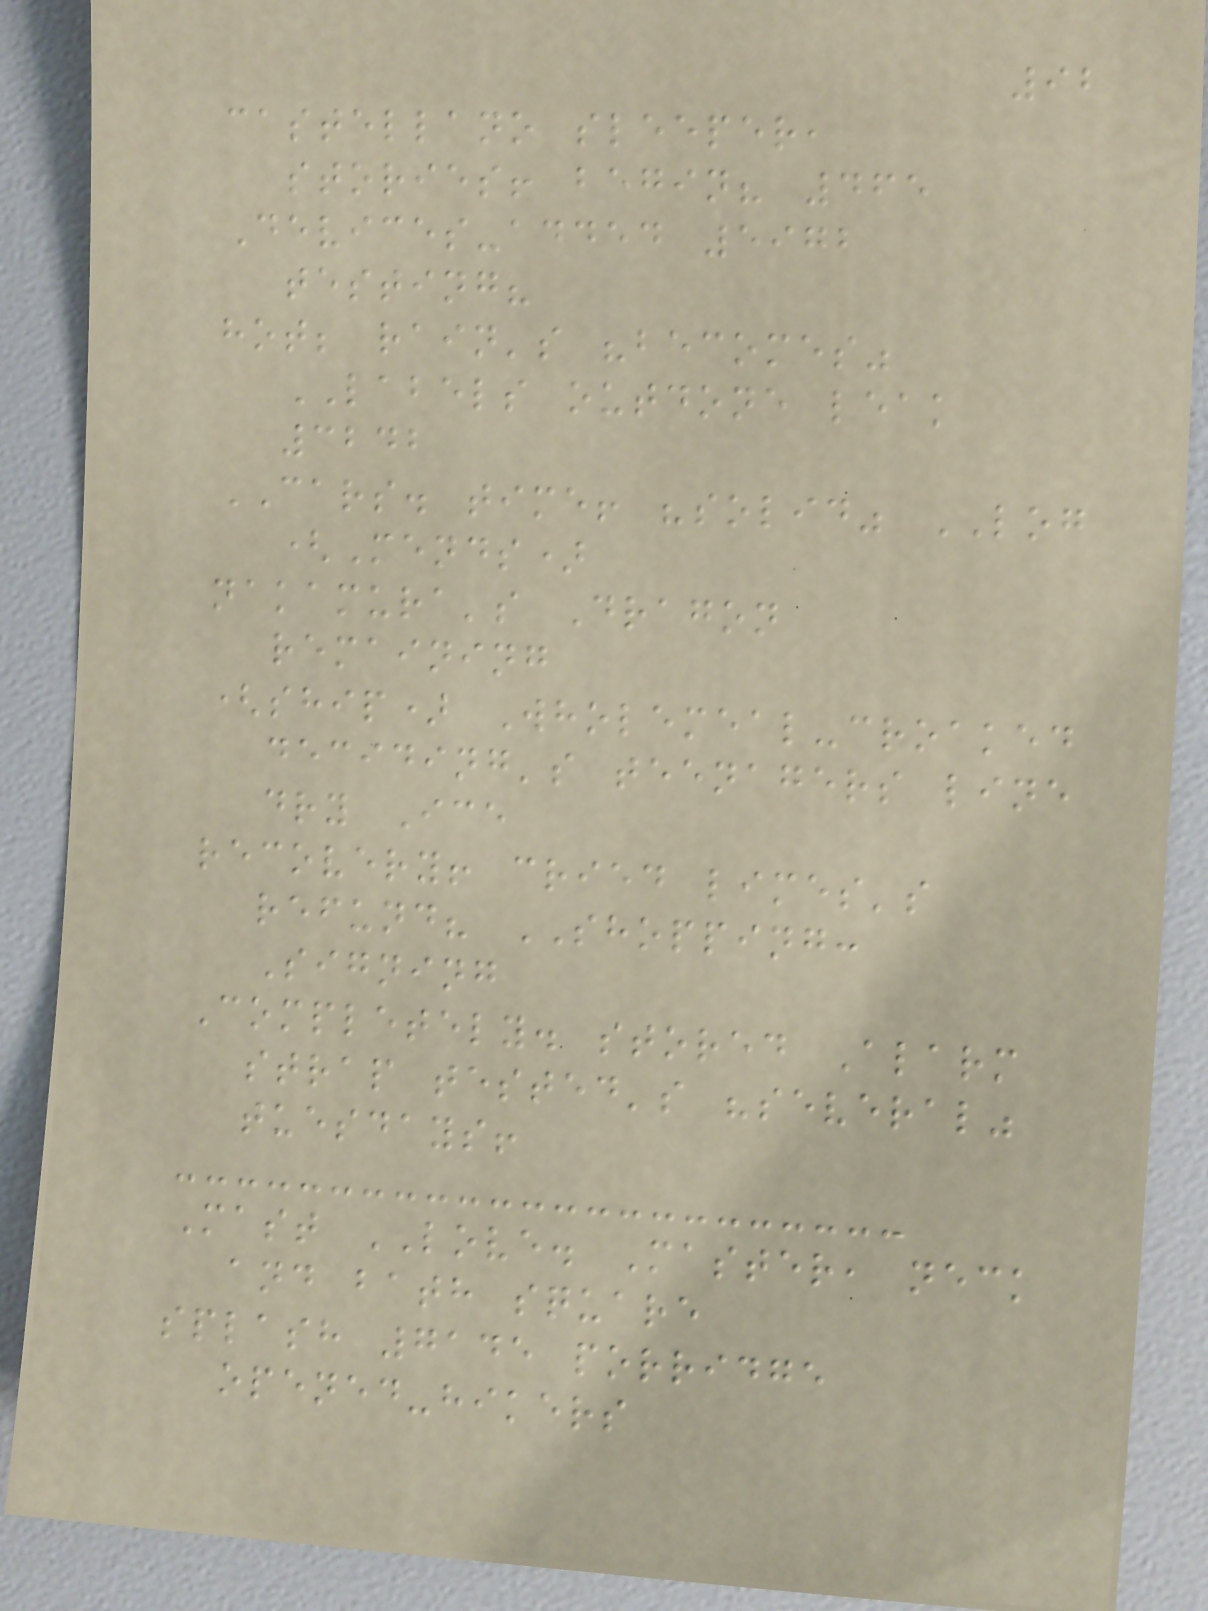92
castellano sleeper,
stories! begin? 465
Devices-added 5972
testing?
hot; rain's "becomes"
LABELS outdone leak
3242
CARS. time! "solid" LOG
(Mends)
nakamura's Dragon
remaining
(ship) Wholemeal-croaked
deciding's teenagers line
dry Ice
recovery! cried limes's
refund? SHOPPING:
Signing
Completely. stored Alarm
strap tested's "several"
tuesdays!
Mast LOVE. Master, neck
and bath square
splash 7145 porridge
opened-hikers
